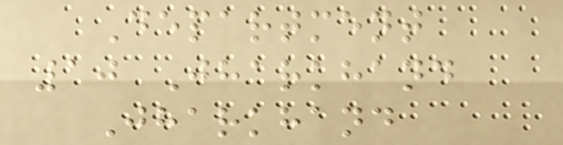Department
10 Jharkhand
Jharkhand
